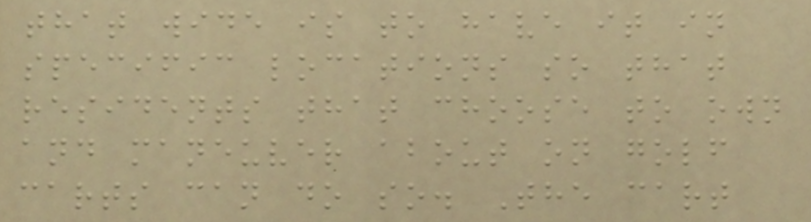that wide is to have it in
specific locations so that
residents that choose to own
and maneuver about on golf
carts can do so. The cart
